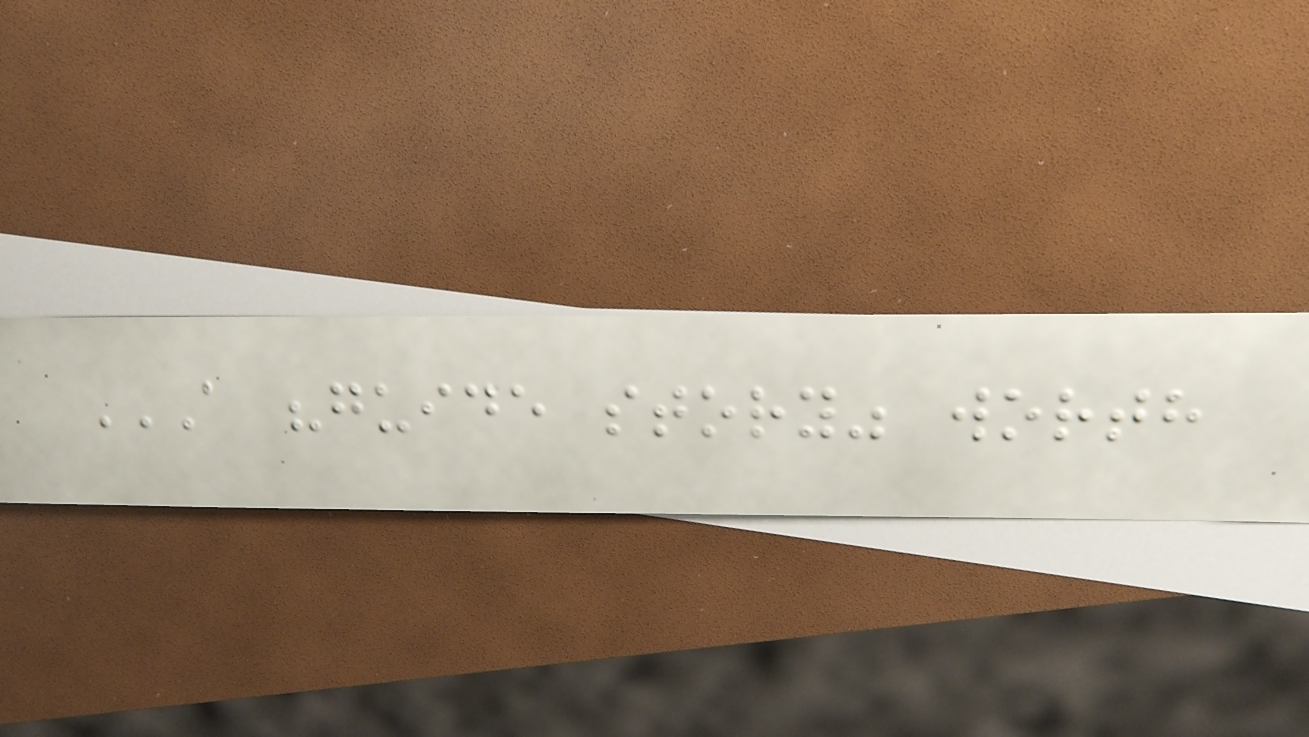A "GUIDE STORY" WORTH
